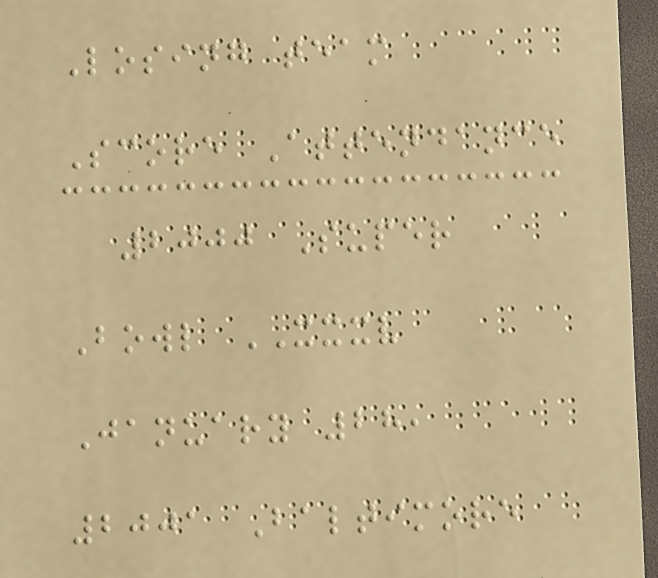Losing team
Score Attendance
2000 Super
Bowl XXXV
January 28,
2001 Baltimore
